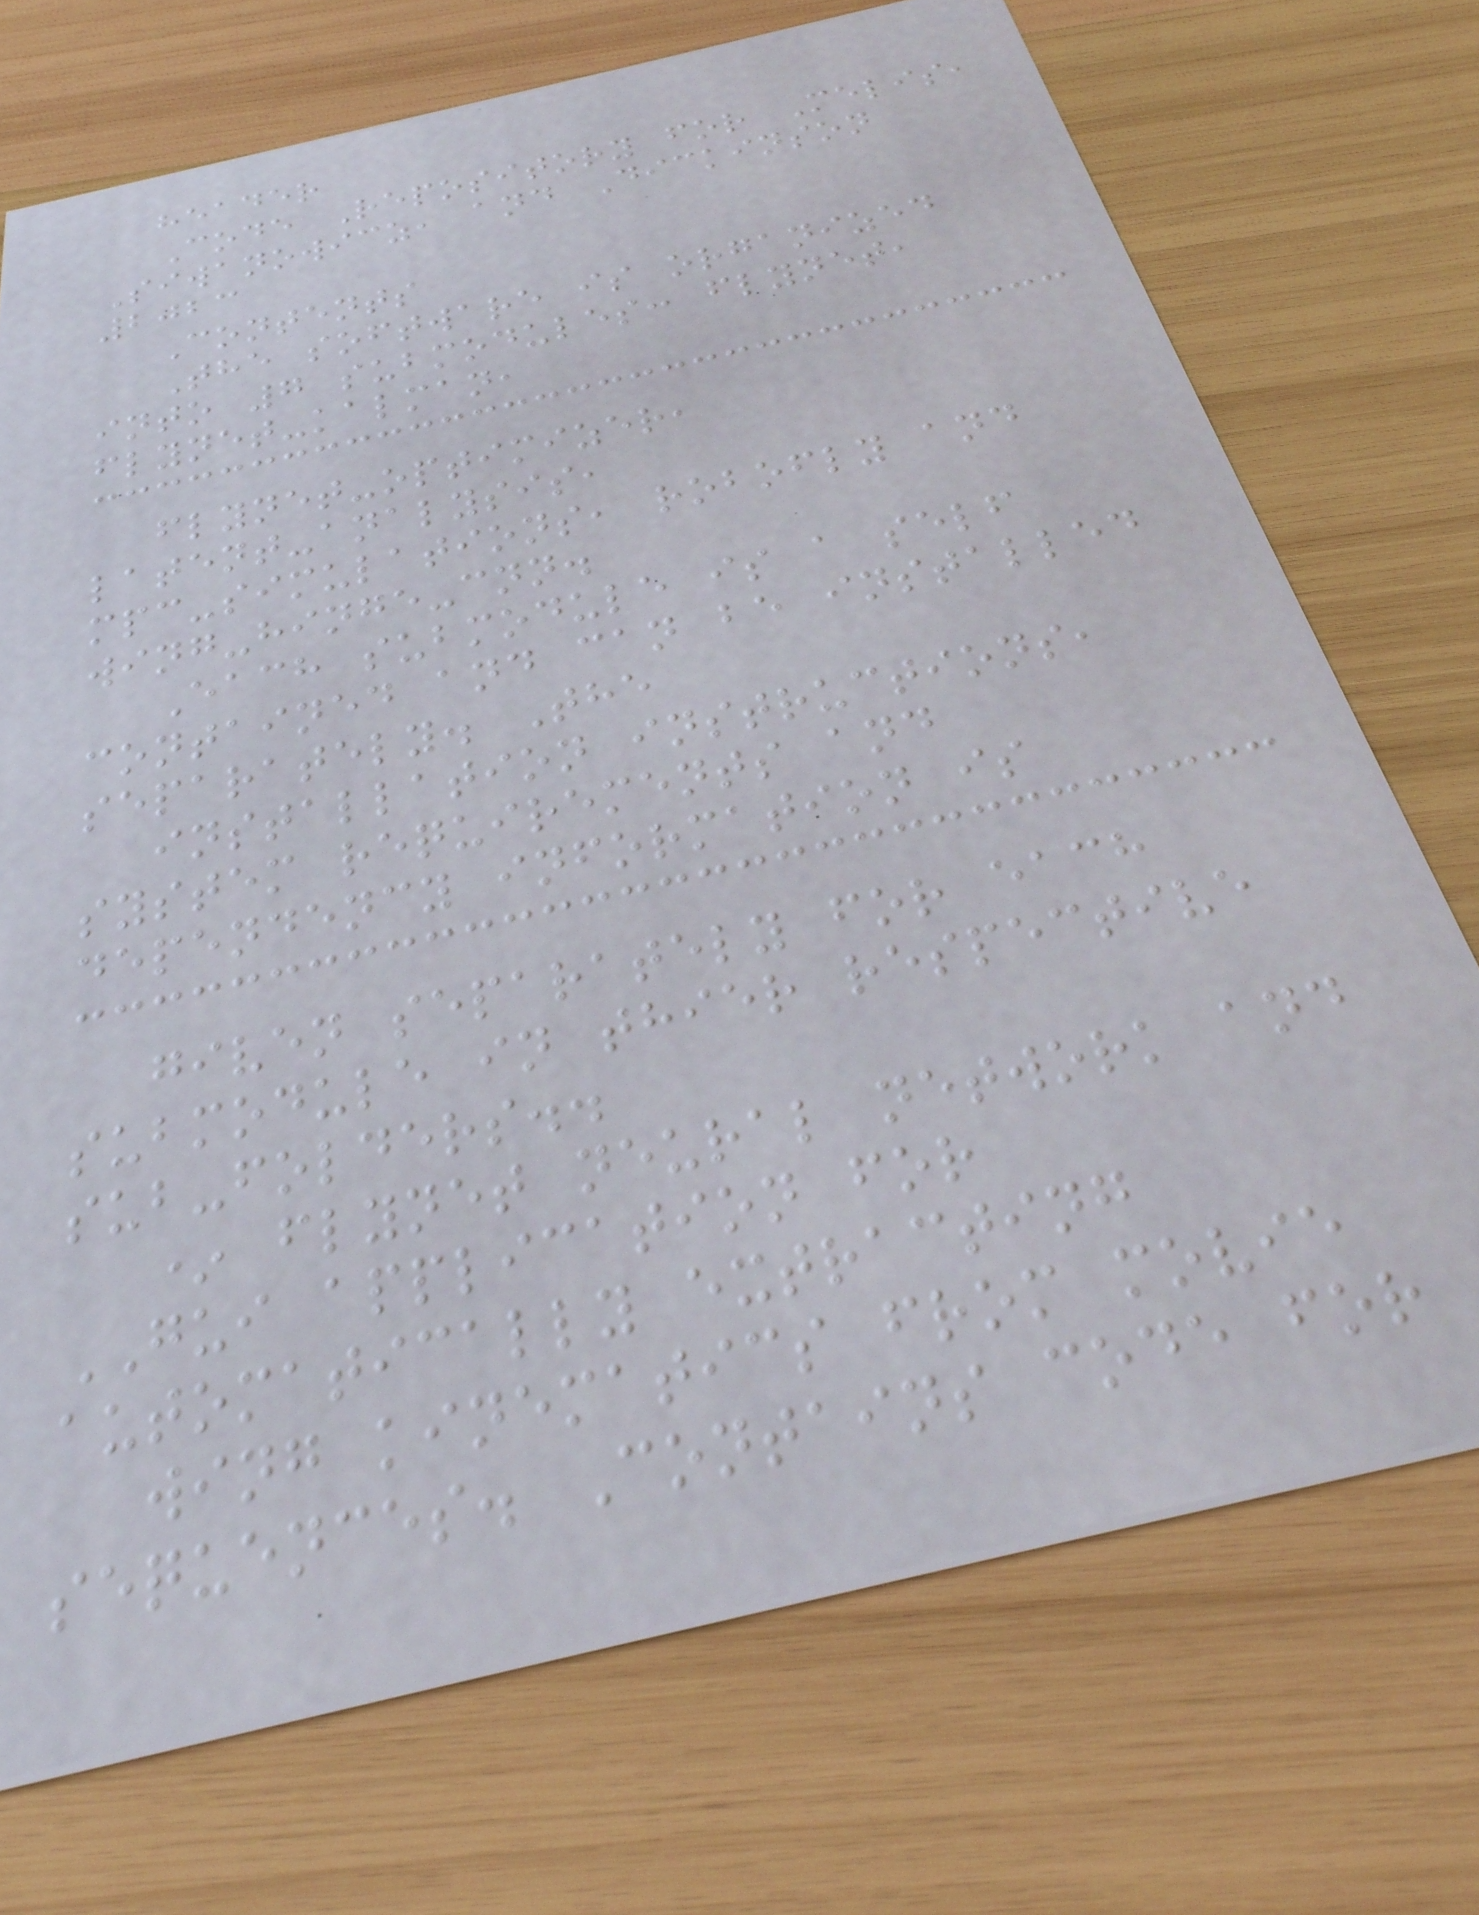header
Code Repository for Melis,
Siwanowicz, and Dickinson
2023
Contents
The software is organized
into 7 submodules: flynet,
flynet-kalman,
flynet-optimizer,
latent-analysis,
mpc-simulations, robofly and
wing-hinge-cnn.
Each submodule is a self
contained and can be installed
separately. The
installation instructions,
system requirements and
dependency information is
given separately for each
submodule in thier respective
sub-folders..
* flynet neural network and
GUI application for
automatically extracting
wing kinematics from movie
sequences. Contains code for
